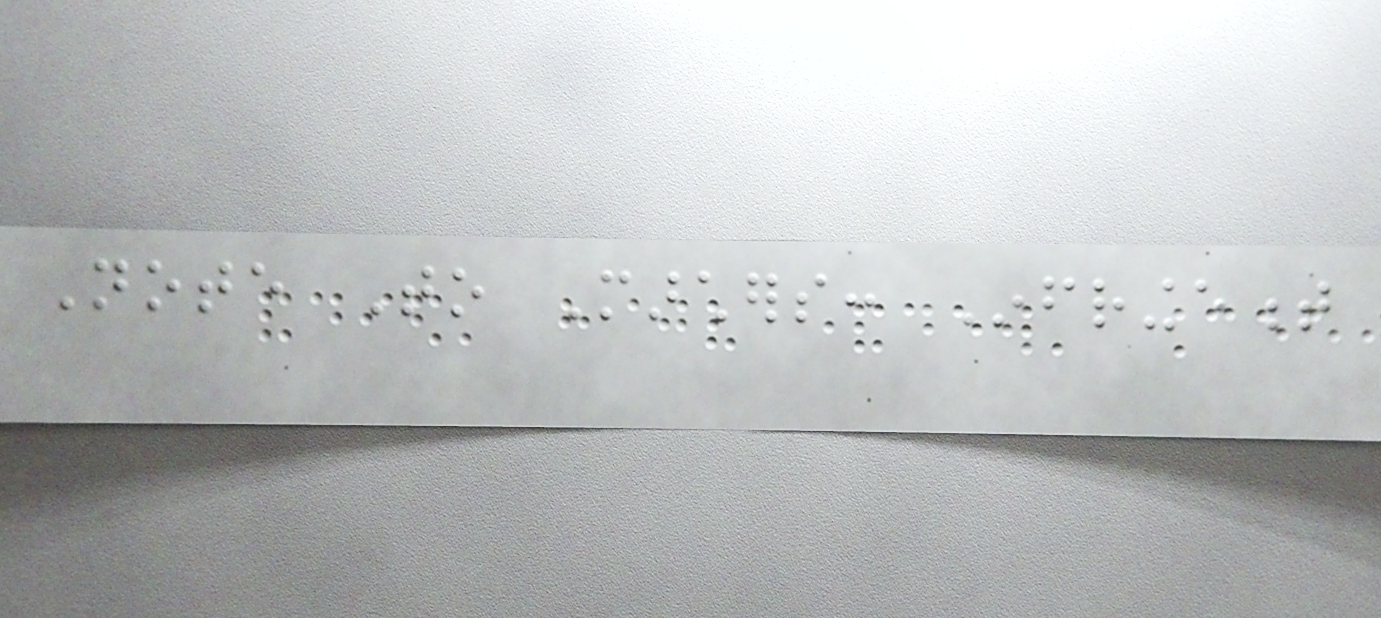Note To Marchers: Infringement
